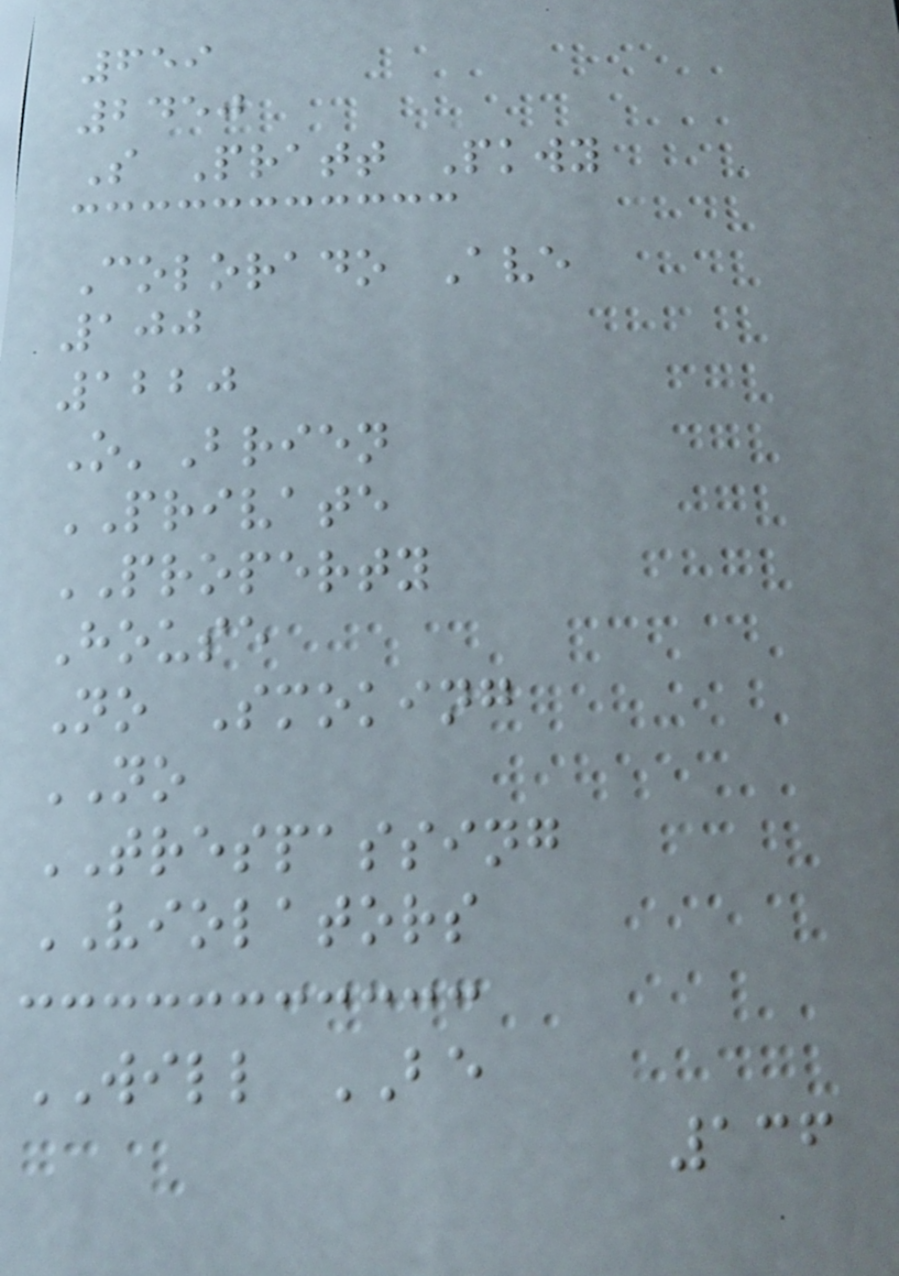659
2450
S Pratt Pkwy
Colorado Ave
100
1220
O'Brien
PRIVATE
PROPERTY
House
No Smoking
NO
TRESPASSING
VIOLATORS
WILL BE
136
